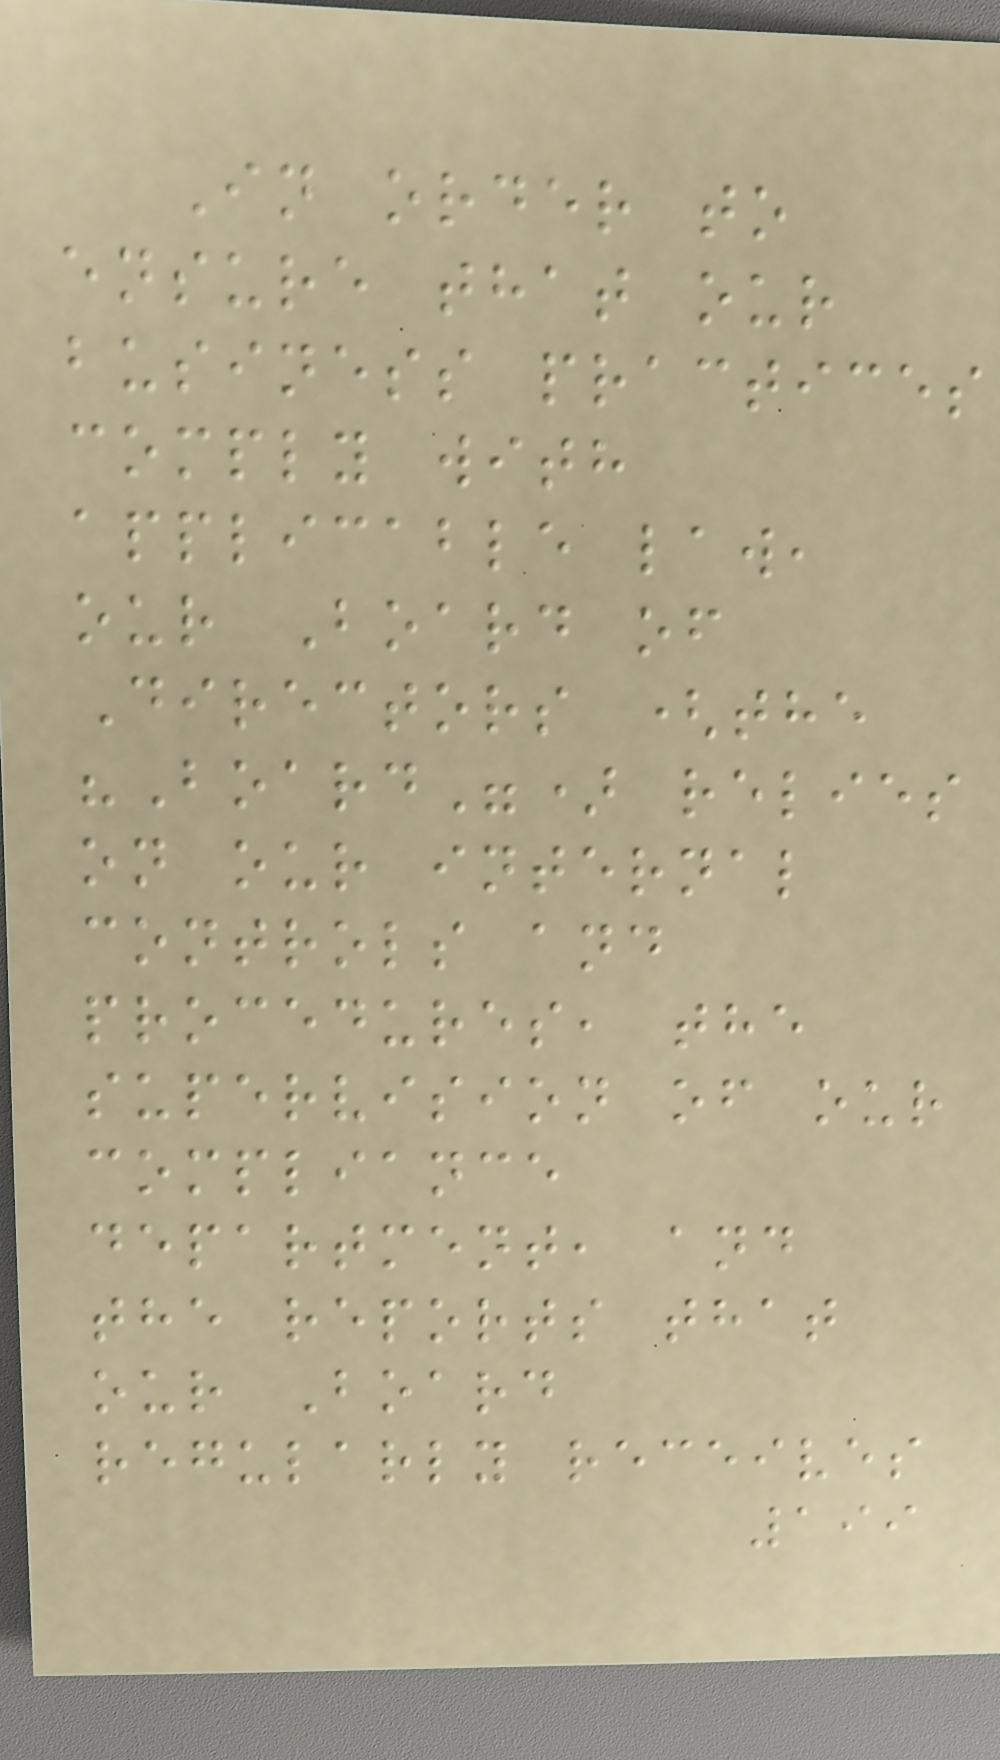In order to
ensure that our
business practices
comply with
applicable law,
our Board of
Directors (the
"Board") relies
on our internal
controls and
procedures, the
supervision of our
compliance
department, and
the reports that
our Board
regularly receives
199
